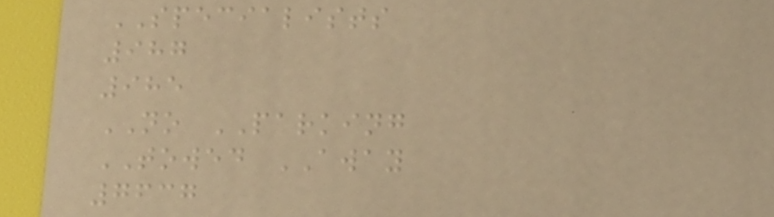SPECIALISTS
987
985
NO PARKING
TOWED AWAY
7637
